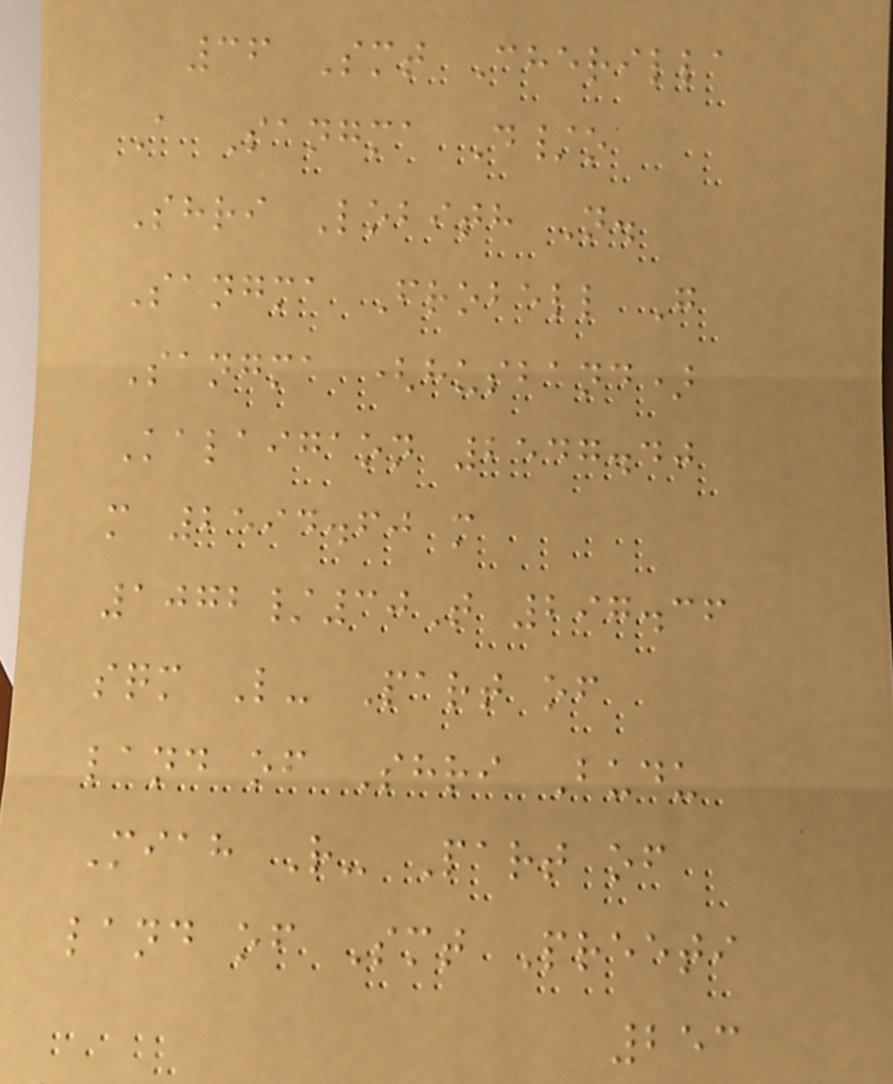36 Smt Cherilla
A Sangma D/o
Shri Lobith N.
Sangma Frobell G
Sangma (husband)
Kalaigaon 2547.40
m 2594.60 m
1072/30T 297.36
sqm L- Part of
land of Shri Budu
Miah R- Part of
land of Smt Preeti
253
